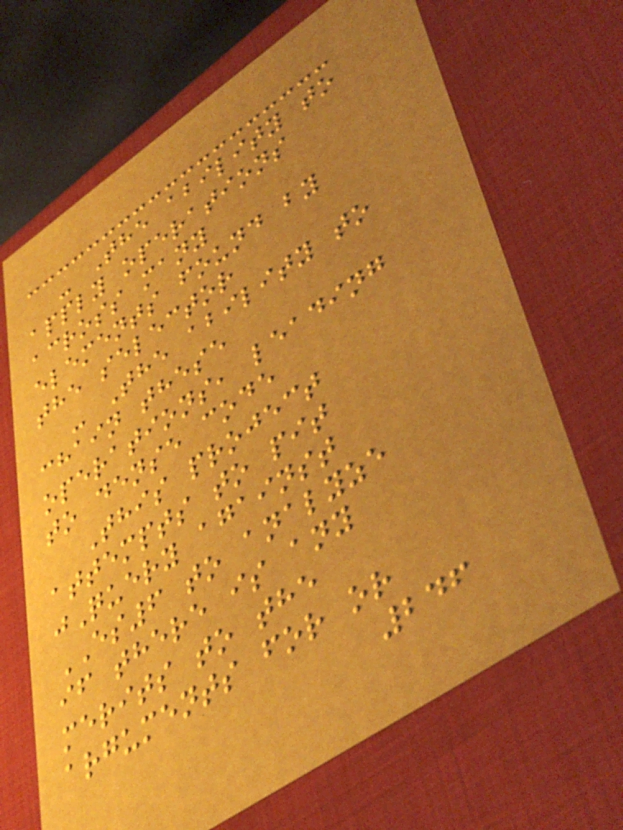- The ability to
apply operations
across many
elements found by
the selector
- The ability to
chain these
operations, leading
to dense code
This project
attempts to pit
jQuery against
ES6 to analyze
if there is any
merits to the
arguments for or
246
